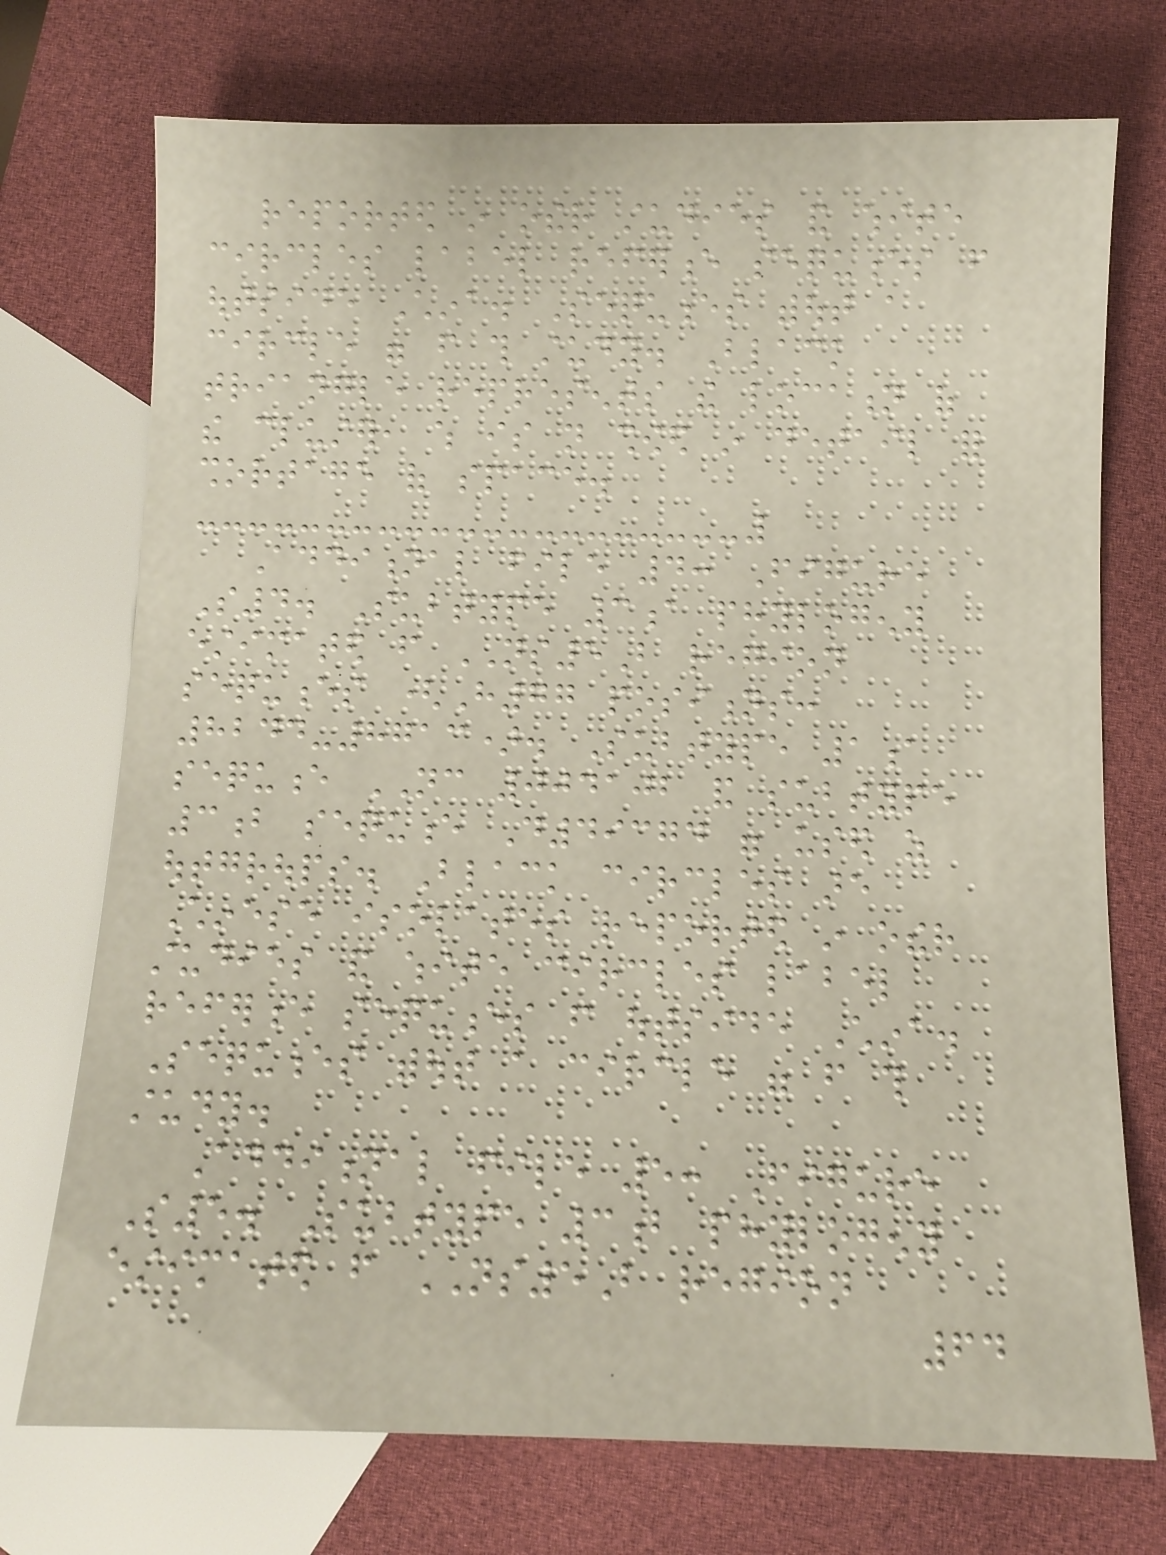reported in other studies and white
circles label reference sequences from
outside China. Sequences without a
circle were from this study. Black
triangle represents the location of
the cluster, which is not showed in detail for
shortage of space.
Additional file 4: Figure
S4. Subtype 3a phylogeny
estimated from NS5B region
sequences (H77 positions:
8244-8713). Subtype 1a
sequence NC 004102 and subtype
3b sequence D49374 were used as
outgroups. Black circles are
Chinese isolates reported in other
studies and white circles label
reference sequences from outside China.
Sequences without a circle were from this
study.
Additional file 5: Figure
S5. Subtype 3b phylogeny
estimated from NS5B region
64
